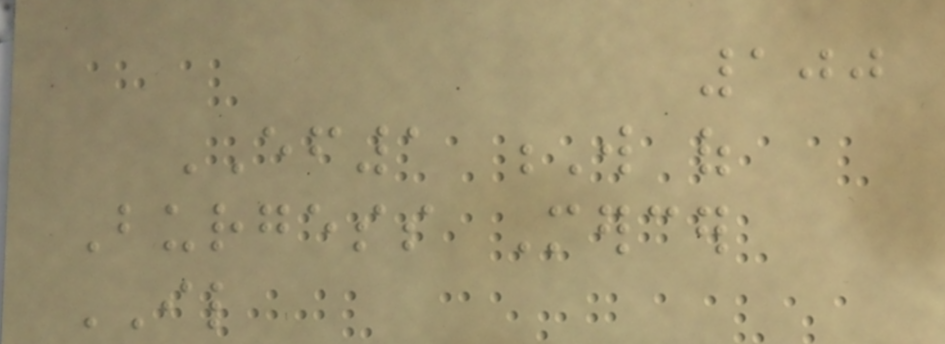100
EF1 W of
Burgess Mercer
IL
